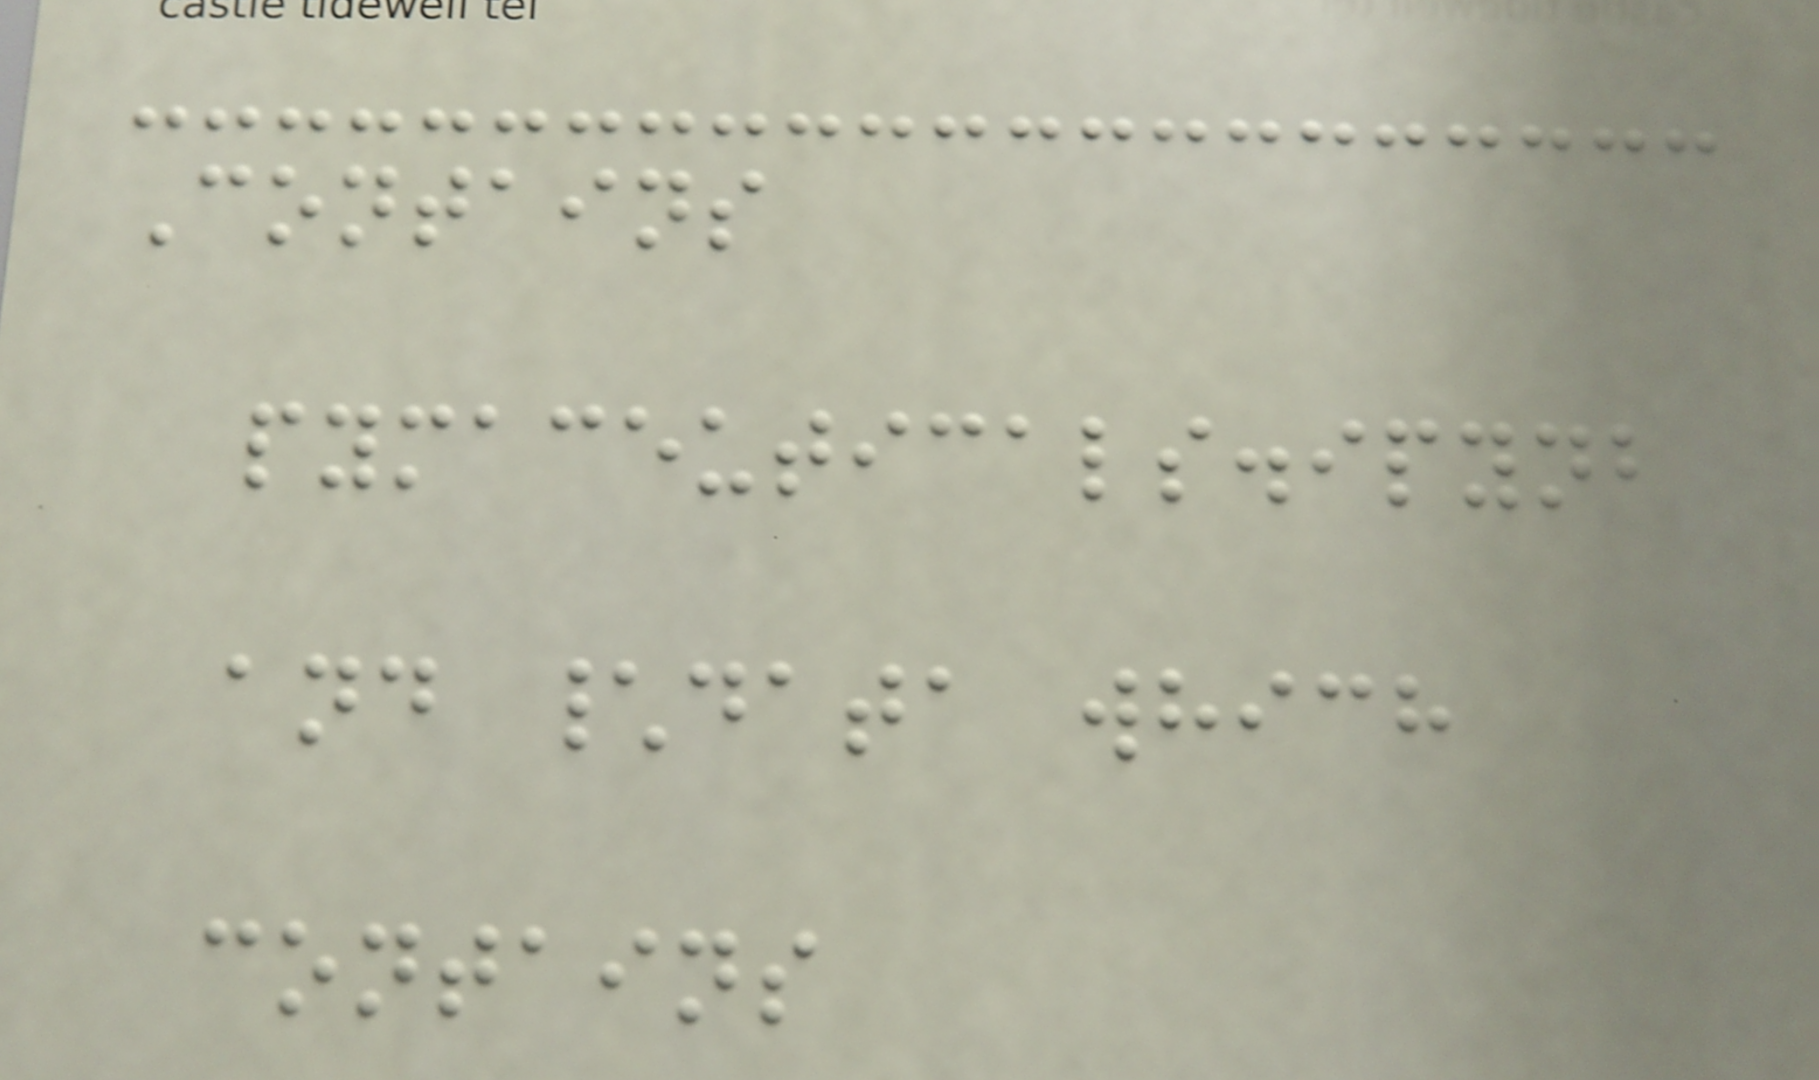Contains
pymaceuticals.ipynb
and \data which
contains
